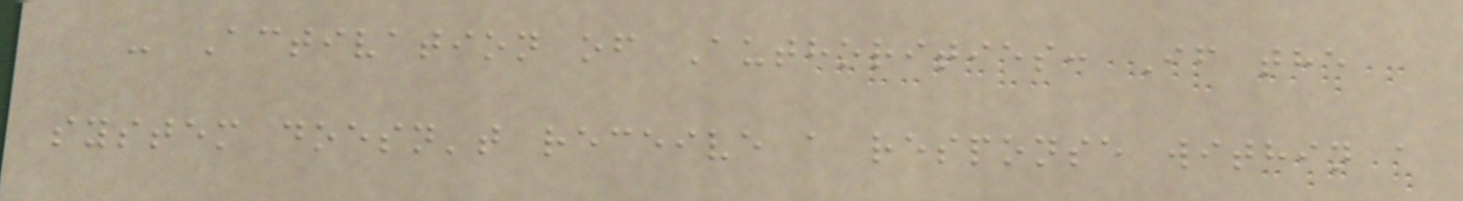- Activation of Authorities: If the
system doesn't receive a response within a
